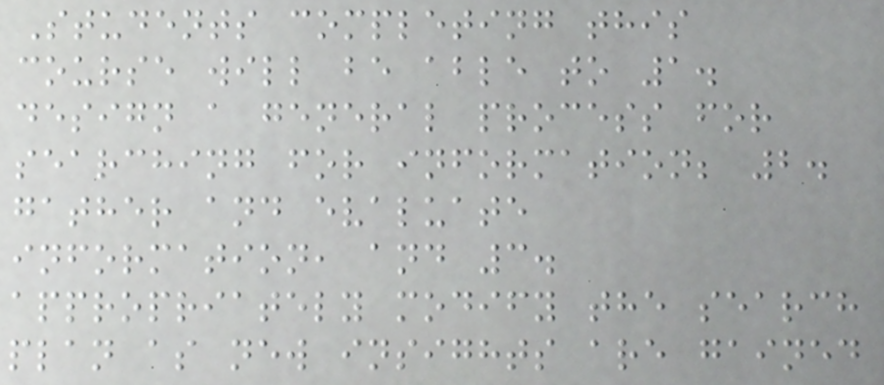Students completing this
course will be able to 1.
design a general process for
searching for information; 2.
gather and evaluate
information, and 3.
appropriately modify the search
plan as new insights are gained
